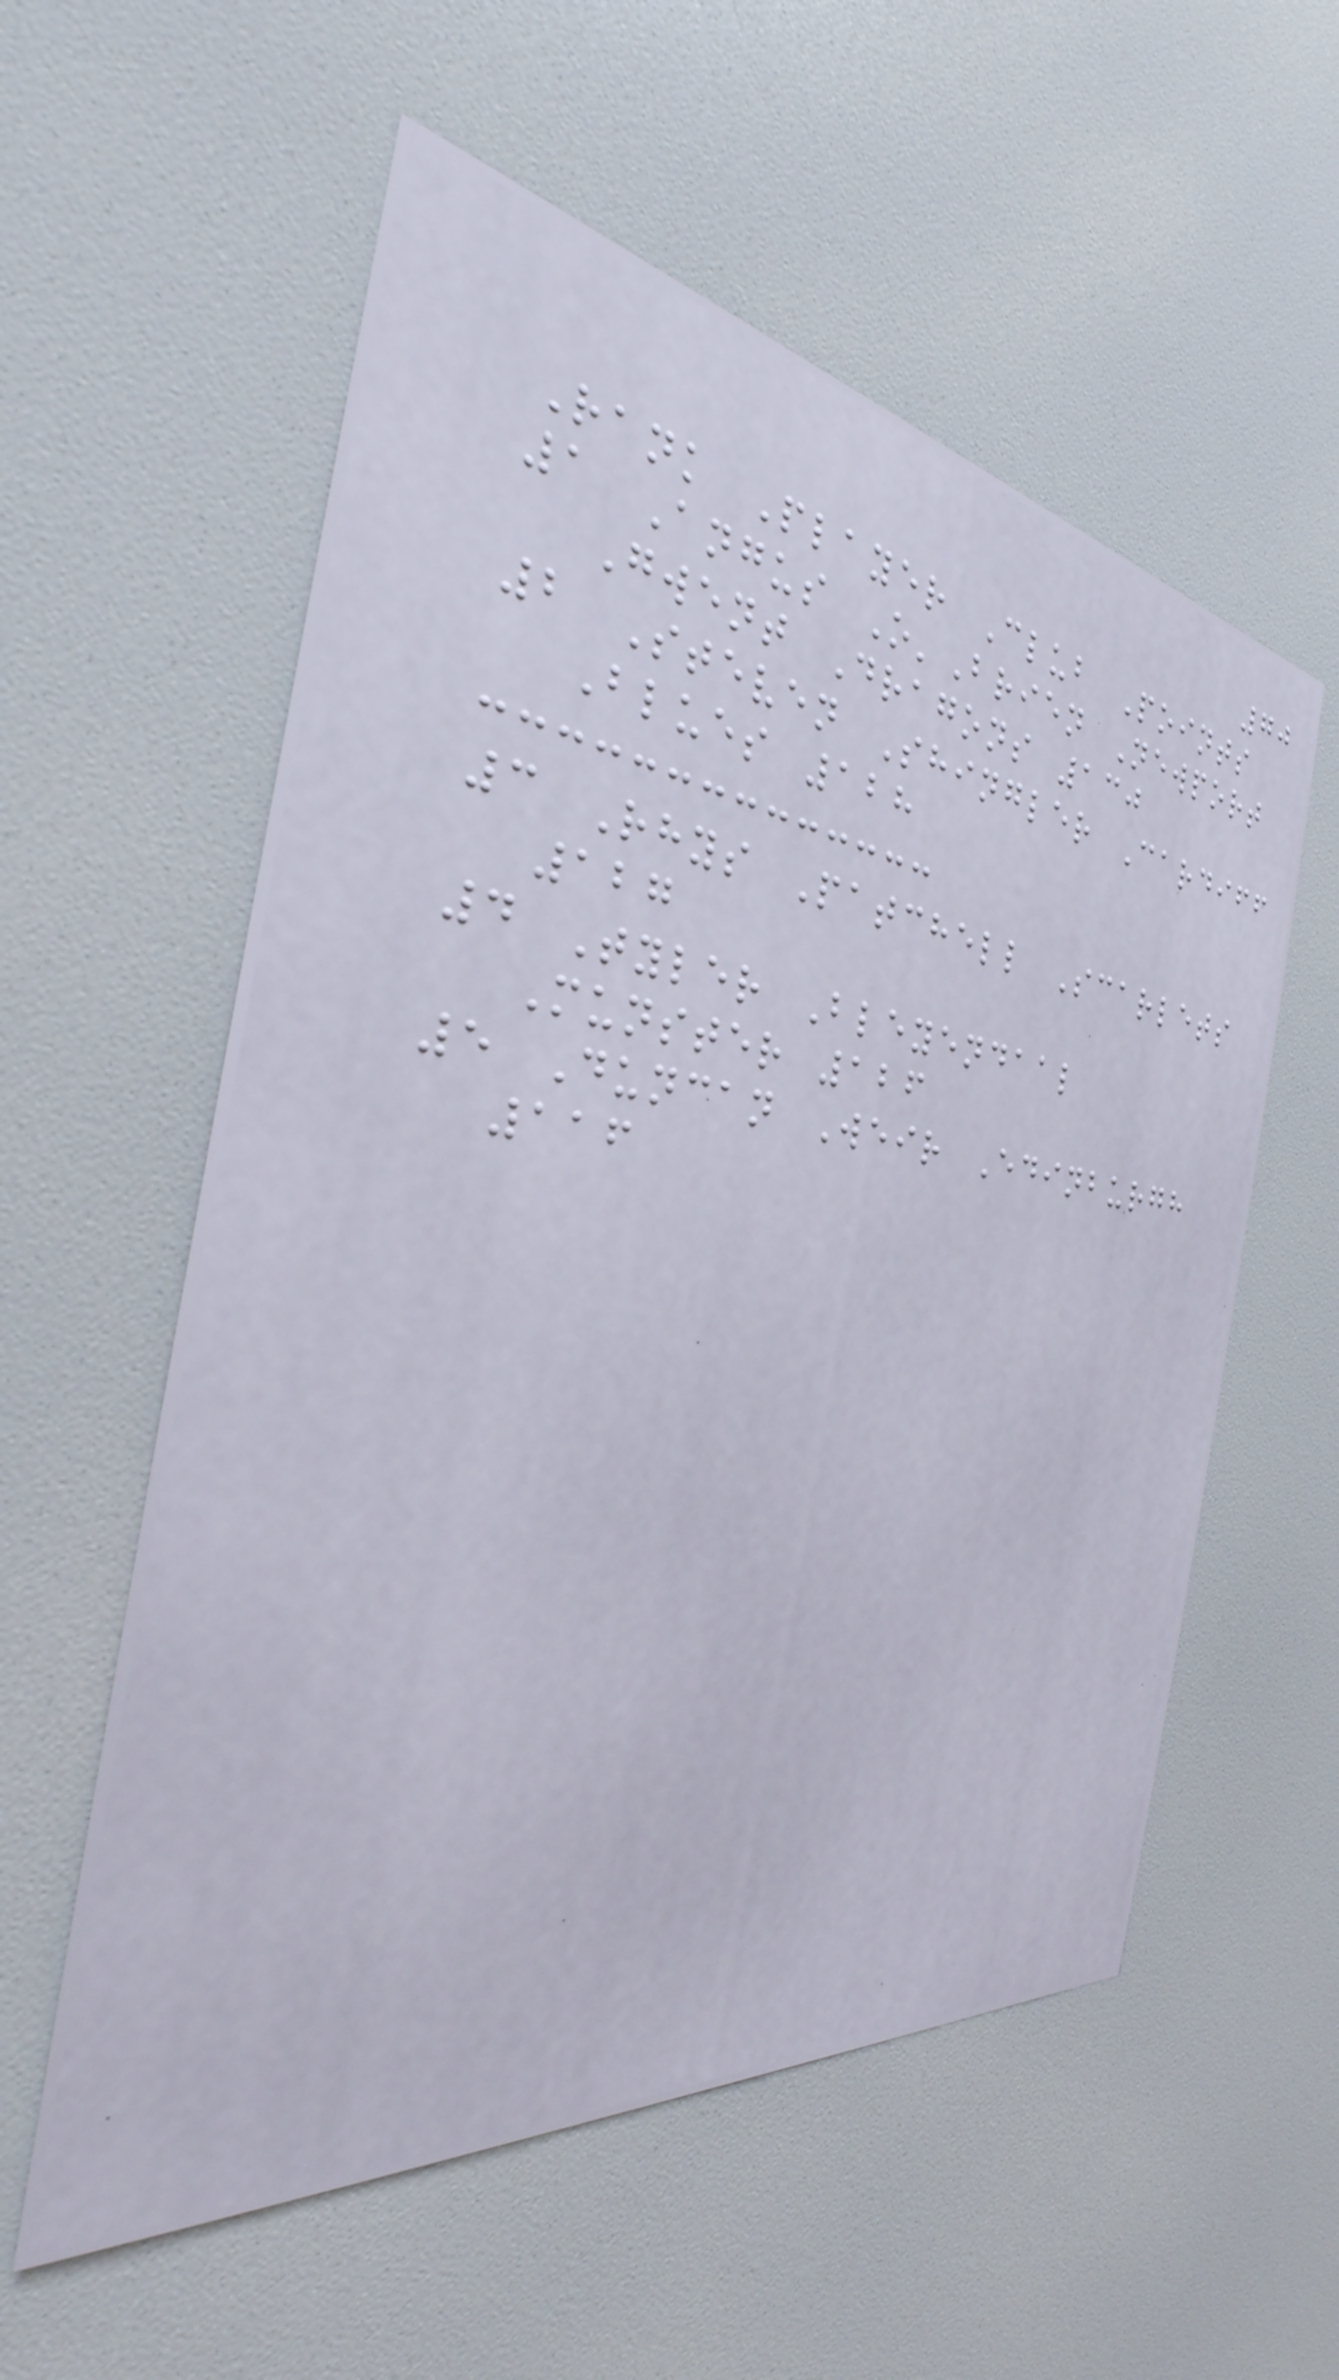70
Rank Player Club Points
1 Angus O'Brien Newport
Gwent Dragons 130
2 Steven Shingler Cardiff
Blues 128
3 Rhys Patchell Scarlets
127
4 Tyler Bleyendaal
Munster 126
5 Duncan Weir Edinburgh
116
